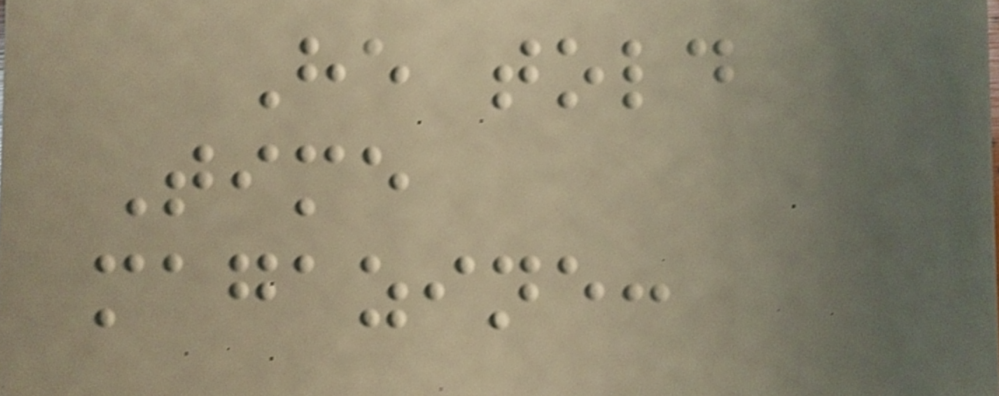He told
Time
magazine:
